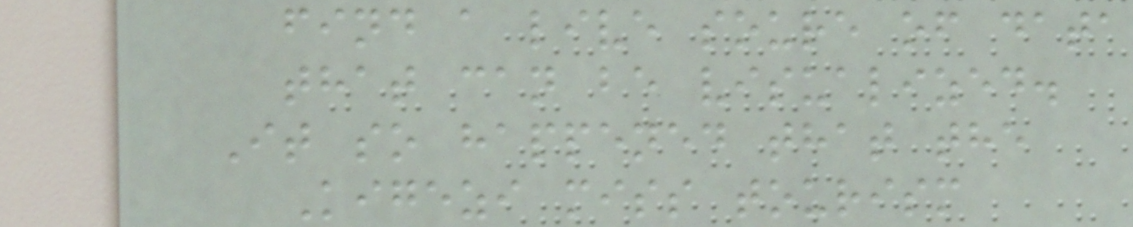find a live soure of data
that can be visualized.
It so happened that the
Kigezi miss tourism
